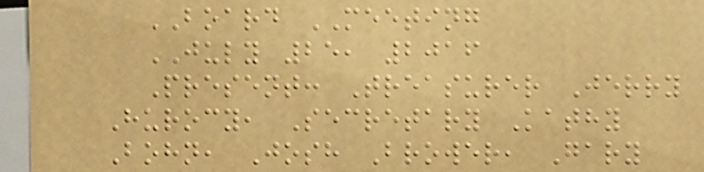BOARD MEETING
JULY 25, 2016
Present: Treasurer Jerry
Hurocy, Secretary Kathy
Bohn, Josh Brower, Gary
